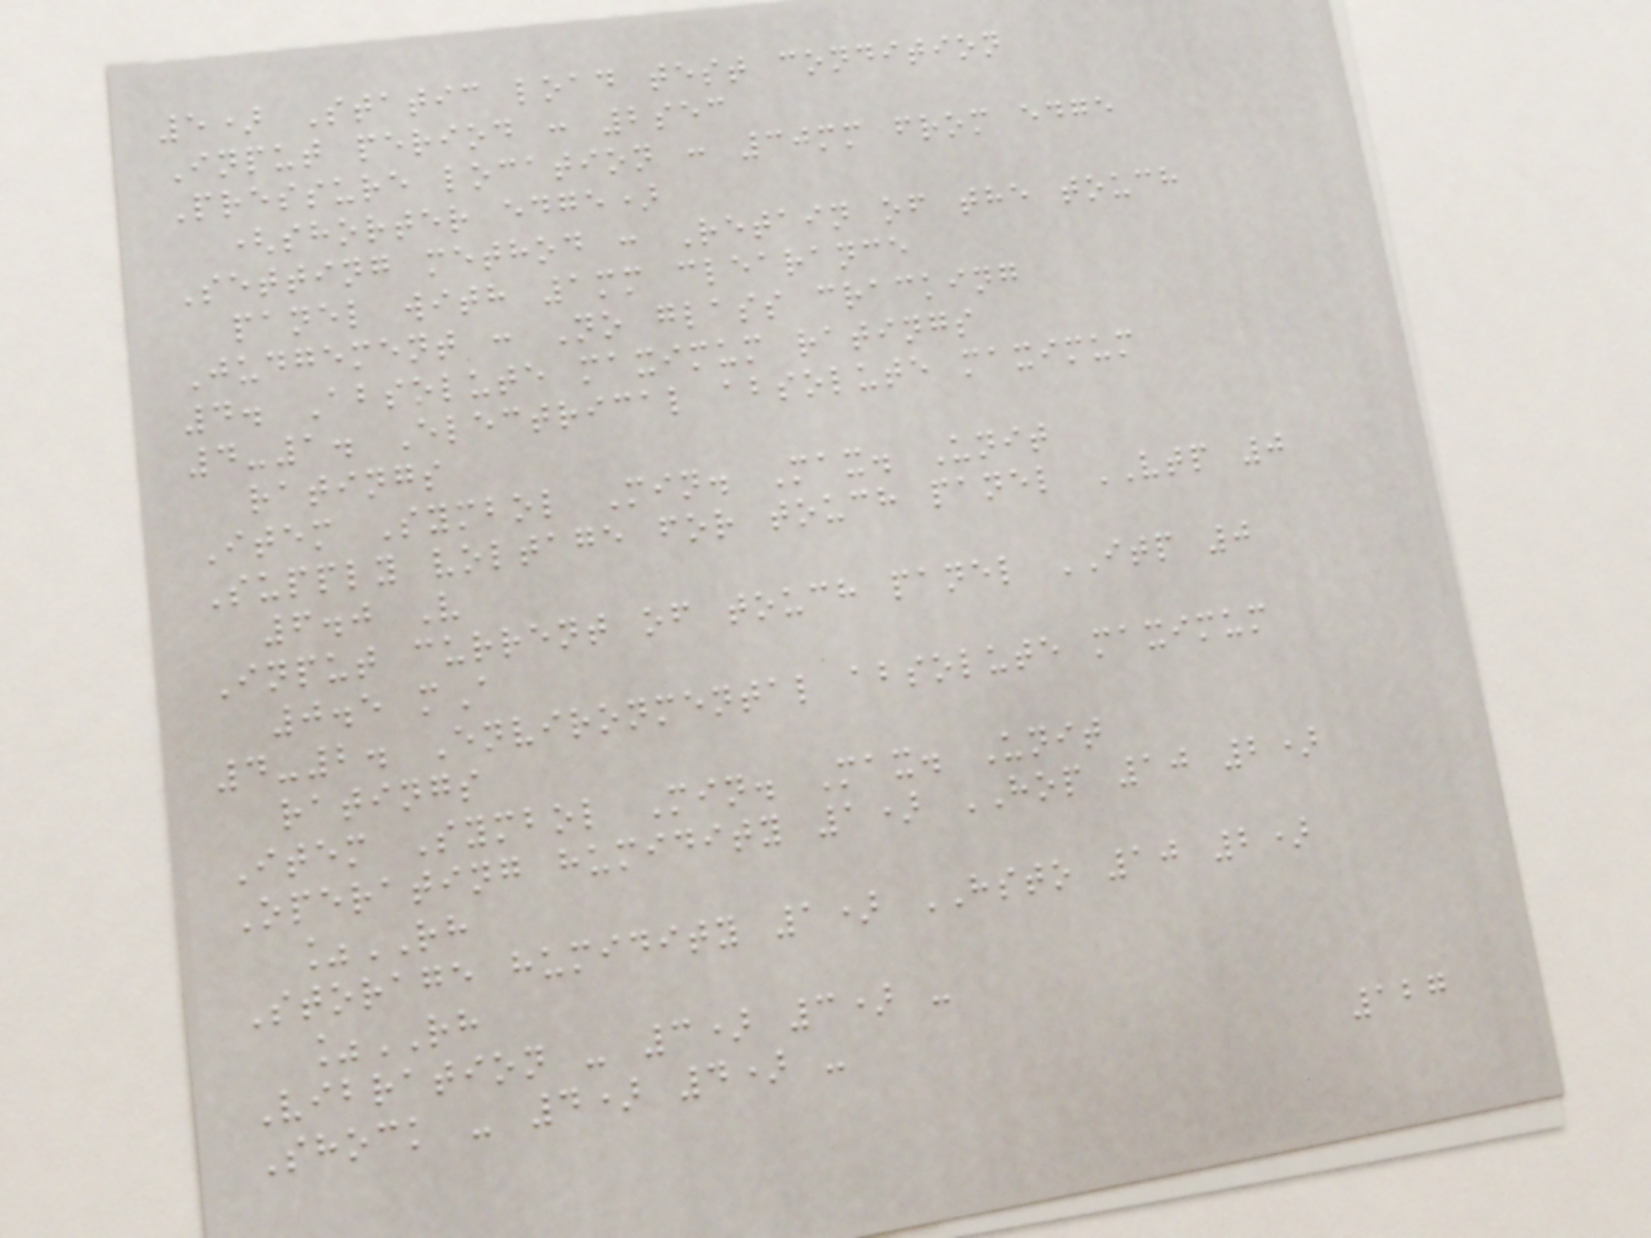5) Static load test condition
Input period : 2sec
Pressure location : 30mm from edge
(shorter edge)
Setting method : Retain of the touch
panel with 1mm clearance
Judgement : No glass cracking
4. Absolute maximum ratings
4-1. Electrical absolute maximum
ratings
Item Symbol Min. Max. Unit
Supply voltage for touch panel VTP 0
6.0 V
Input current of touch panel ITP 0
0.5 mA
4-2. Environmental absolute maximum
ratings
Item Symbol Min. Max. Unit
Operating humidity 1) HOP 10 2)
%RH
Storage humidity 1) HSTO 10 2)
%RH
Vibration - 3) 3) -
Shock - 4) 4) -
127
